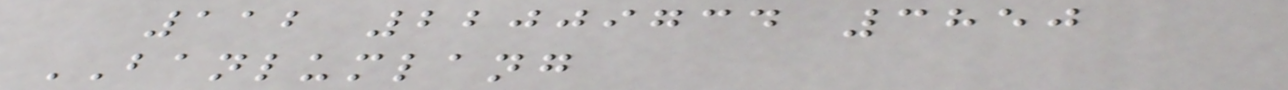112 22009734 3850
BANLUMLANG
